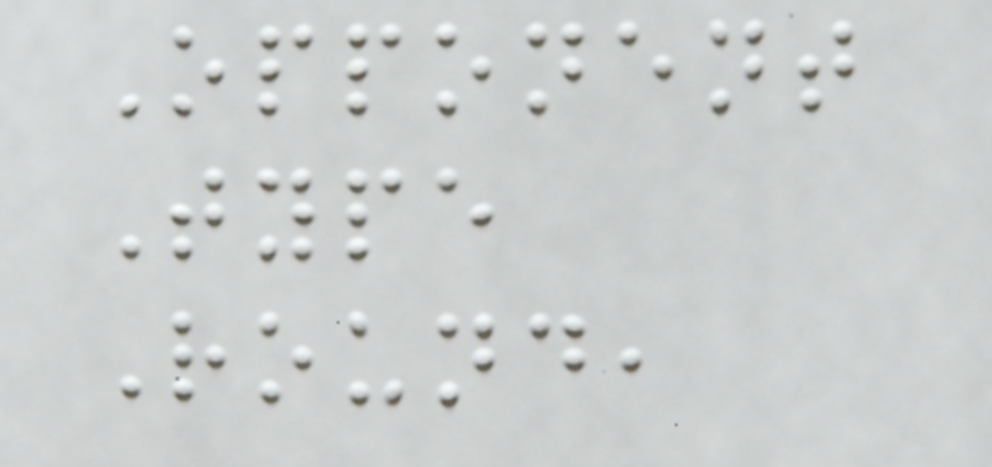Opponent
Type
Round,
